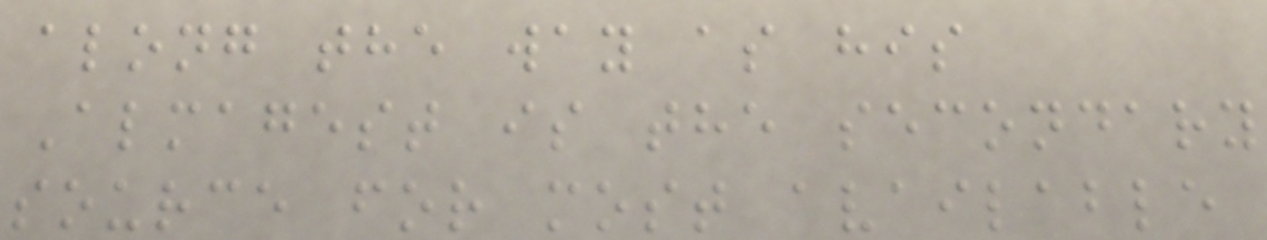along the way as his
Almagest is the secondary
source for most available
